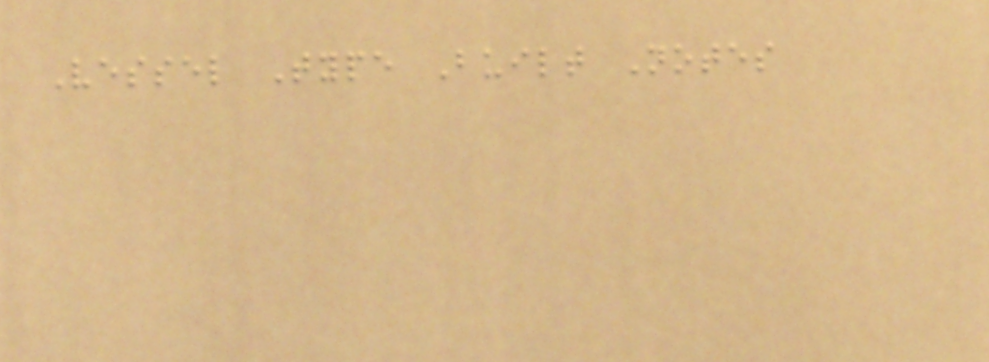Vessel Type Built Notes
